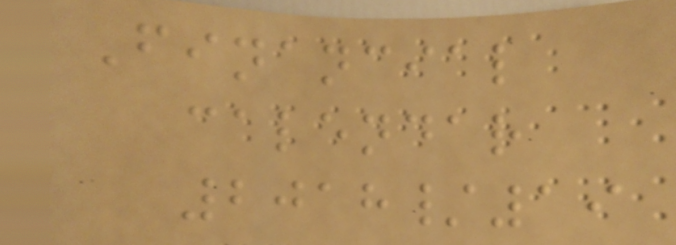Financial
calendar
2018/19
